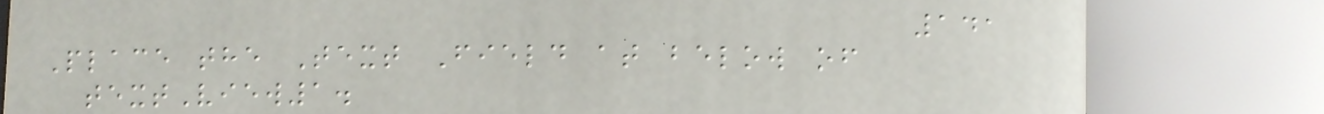141
Place the Text Field at below of
textView1.
